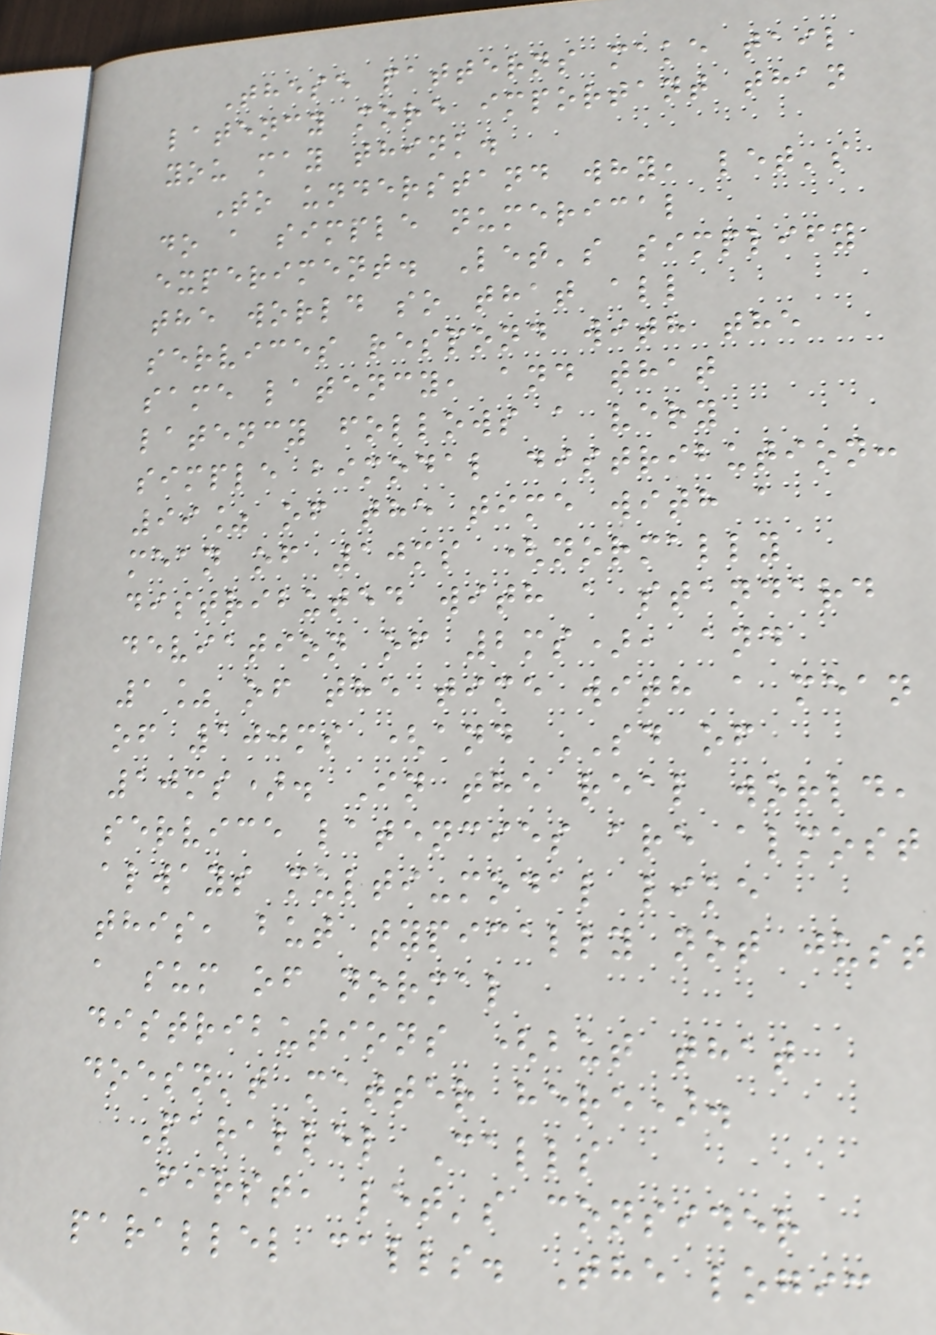These patterns make tail
latency more important than
you may think.
To understand why, let's
do a simple numerical
experiment. Let's simplify
the world so that all
services respond with the
same latency, and that
latency follows a very
simple bimodal distribution:
99% of the time with a
mean of 10ms (normally
distributed with a standard
deviation of 2ms), and
1% of the time with a mean
of 100ms (and SD of
10ms). In the real world,
service latencies are almost
always multi-modal like
this, but typically not just
a sum of normal
distributions (but that
doesn't matter here).
Parallel Calls
First, let's consider
parallel calls. The logic
